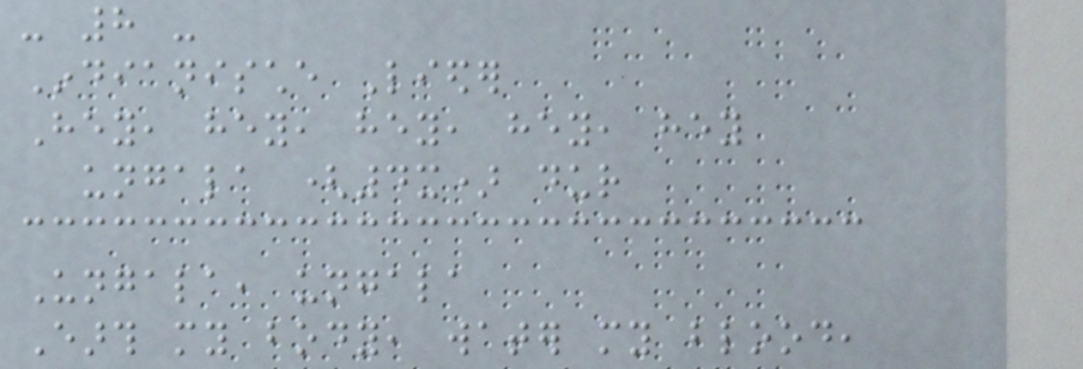- 8 -
Indianische Lieder
Hey, hey, hey, hey, hey
ungala (4x) dur
Ungala, ungala
Earth my body, water my blood,
